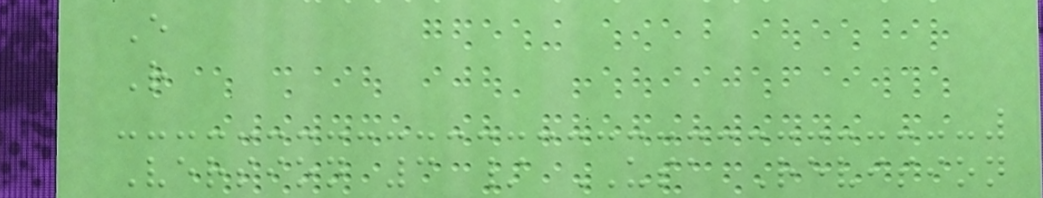E
R
Version 3 / USA Revision
